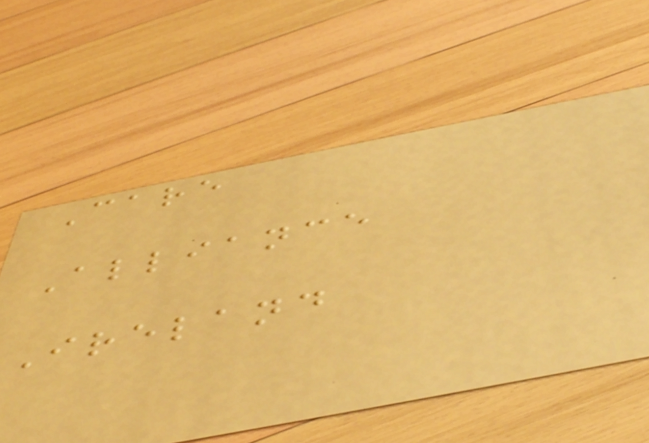Care
Alliance
Ireland
